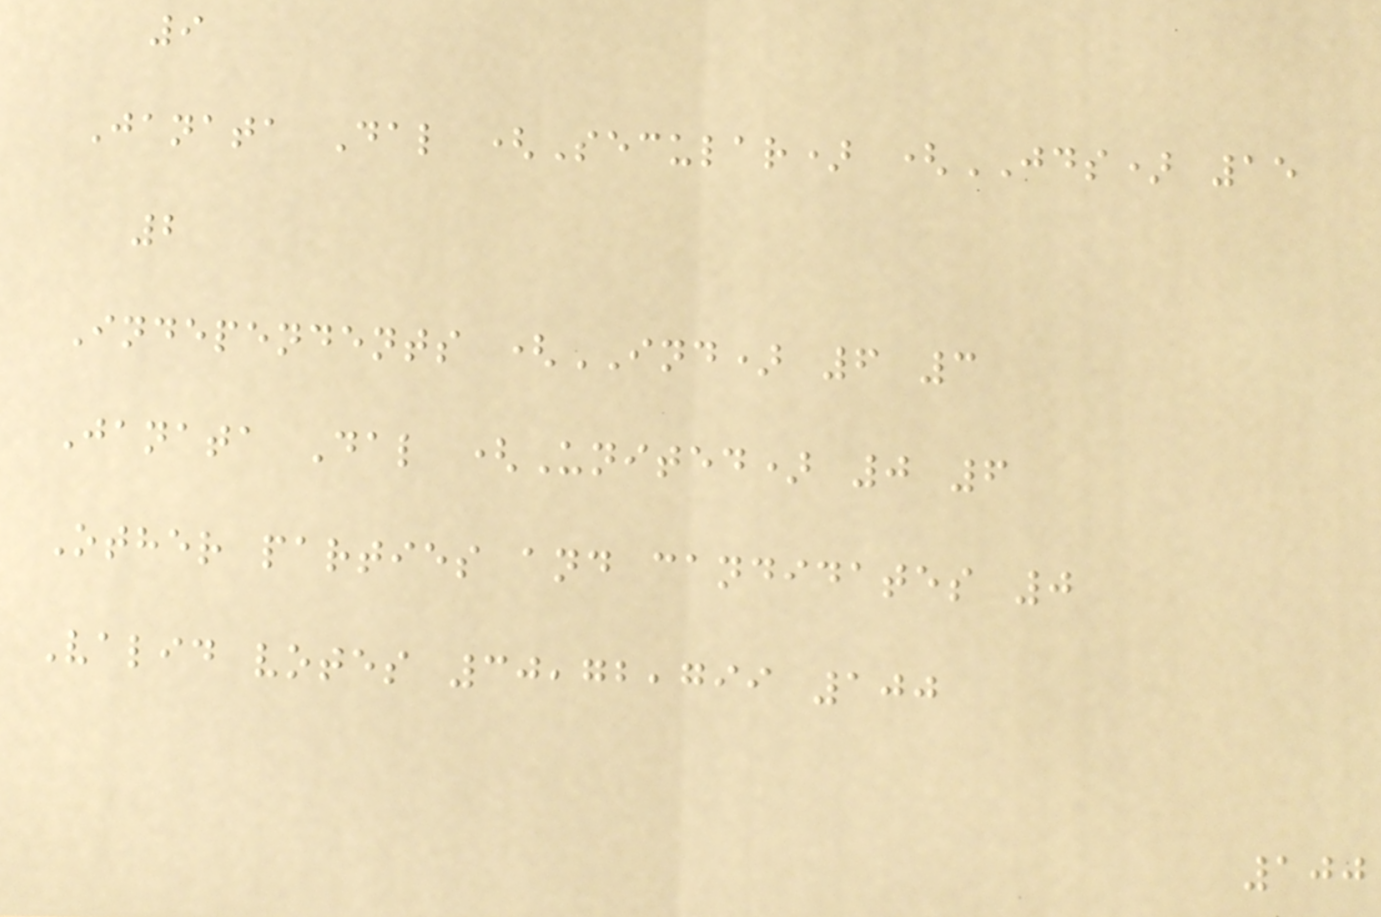9
Janata Dal (Secular) (JDS) 15
2
Independents (IND) 6 3
Janata Dal (United) 0 6
Other parties and candidates 0
Valid votes 30,72,799 100
100
